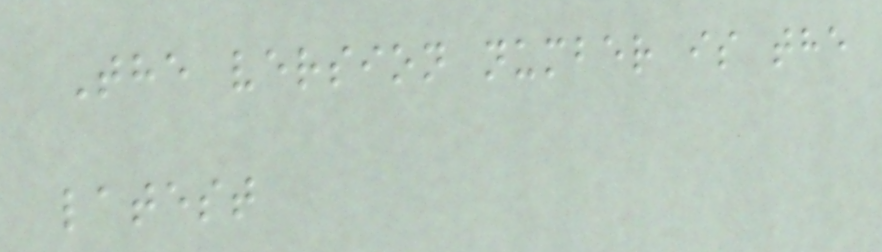The version number is the
latest
